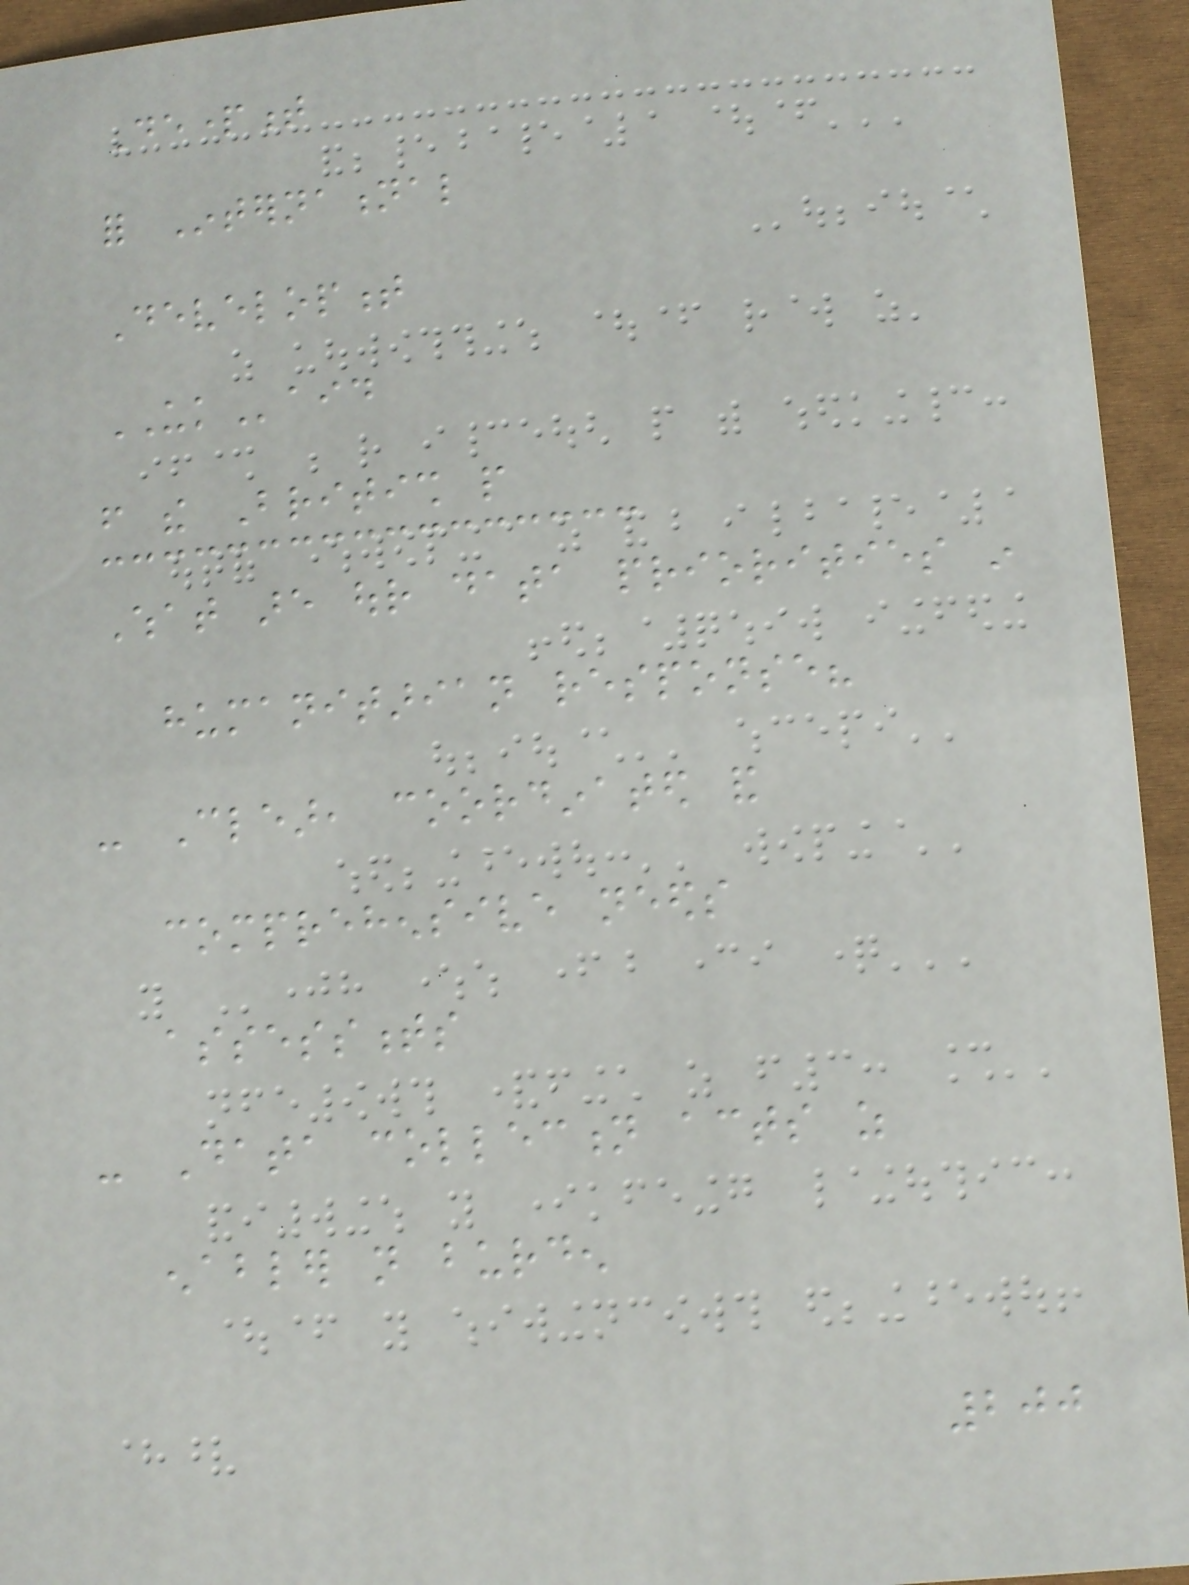Department
for International
Development
UKaid
from the British people
What are our data priorities in
humanitarian response?
- Clear, coordinated and
comprehensive needs
assessments
- Data collection acts as
enabler not burden
200
